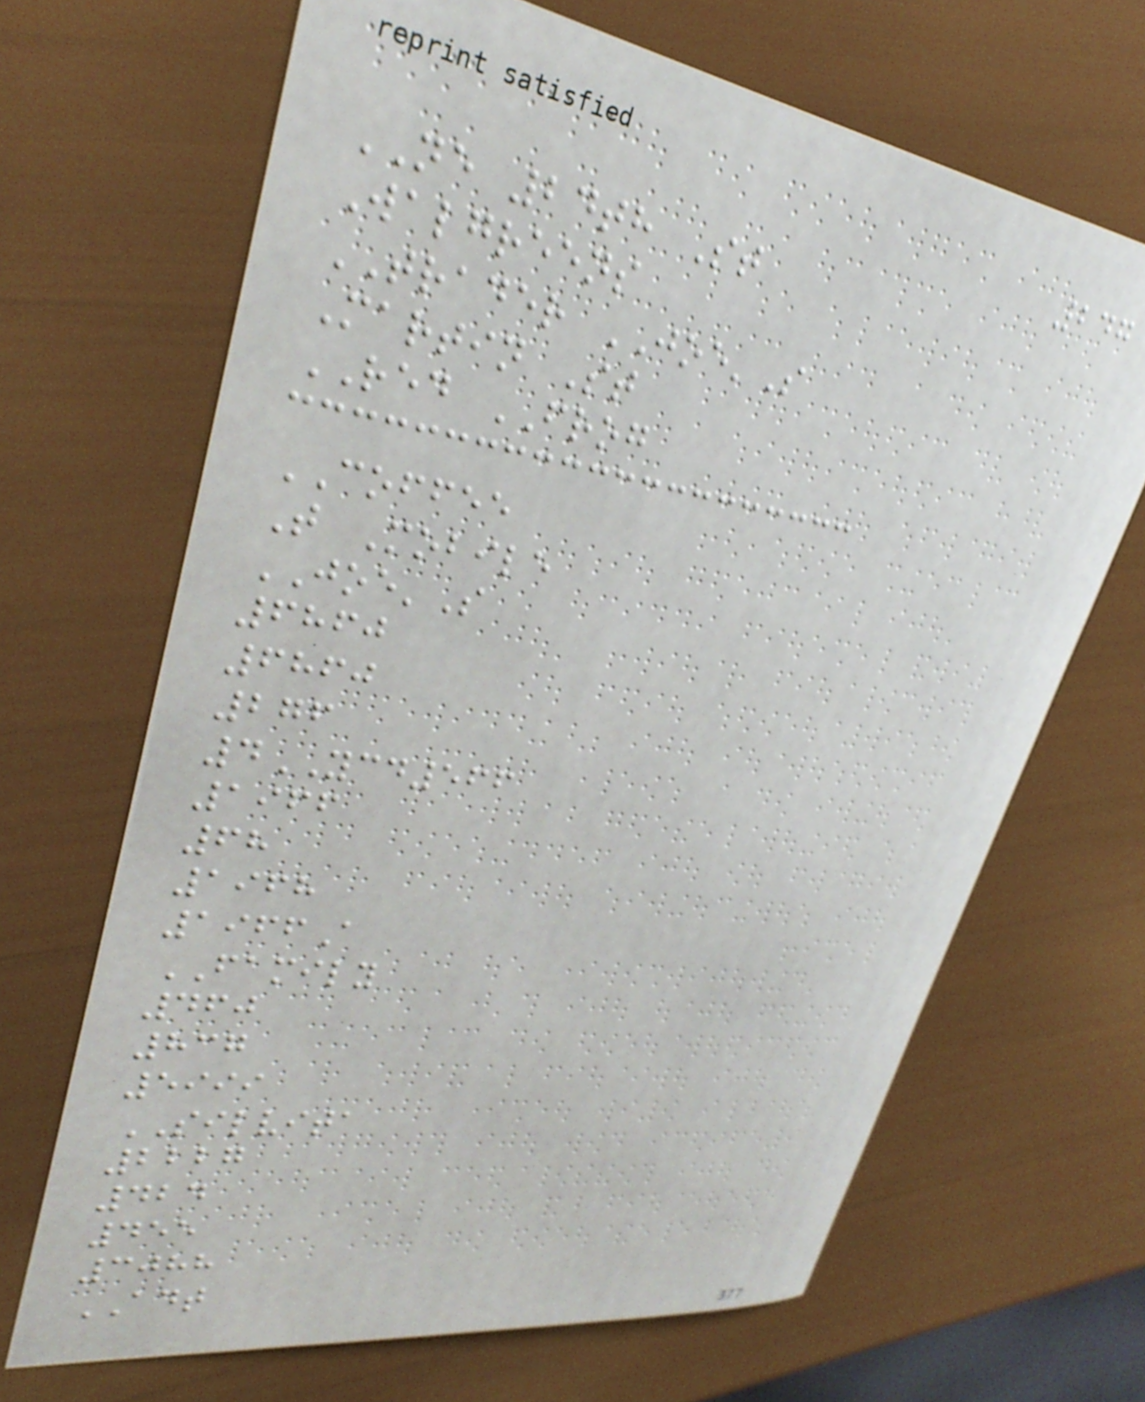247
NE 24th St
Walgreens
TRADER JOE'S
Martin St
RED FROG
COFFEE
T Mobile
JOE'S
6860
6860
276
4YCD566
1966
68
1968
1966A
FAMILY
460
837
5999
SILVITA
2227
424
455
3088
ADT
